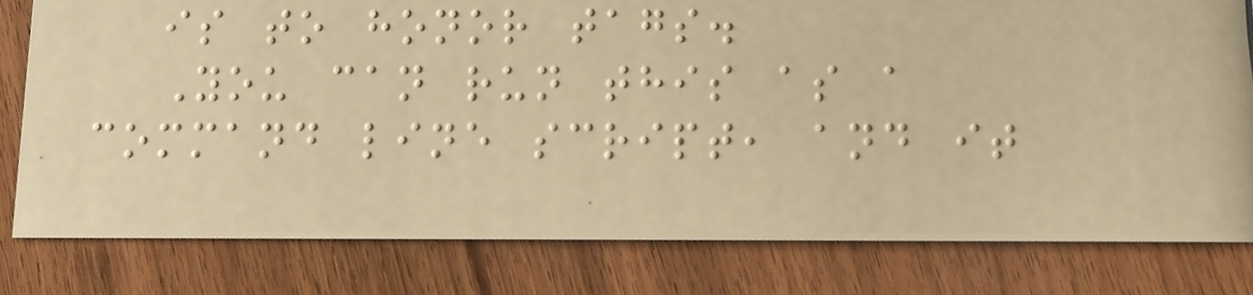is to honor tags.
You can run this as a
command line script, and it
